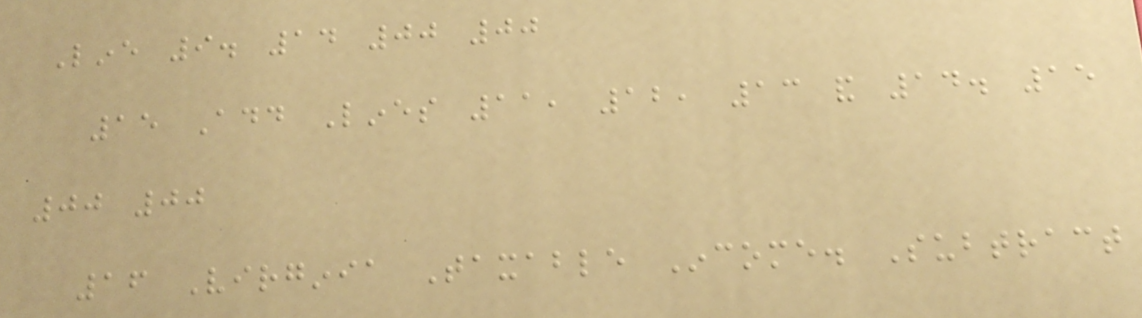Line 9. 14 00 00
15 Add Lines 11, 12, 13 and 14. 15
00 00
16 Virginia Taxable Income. Subtract
